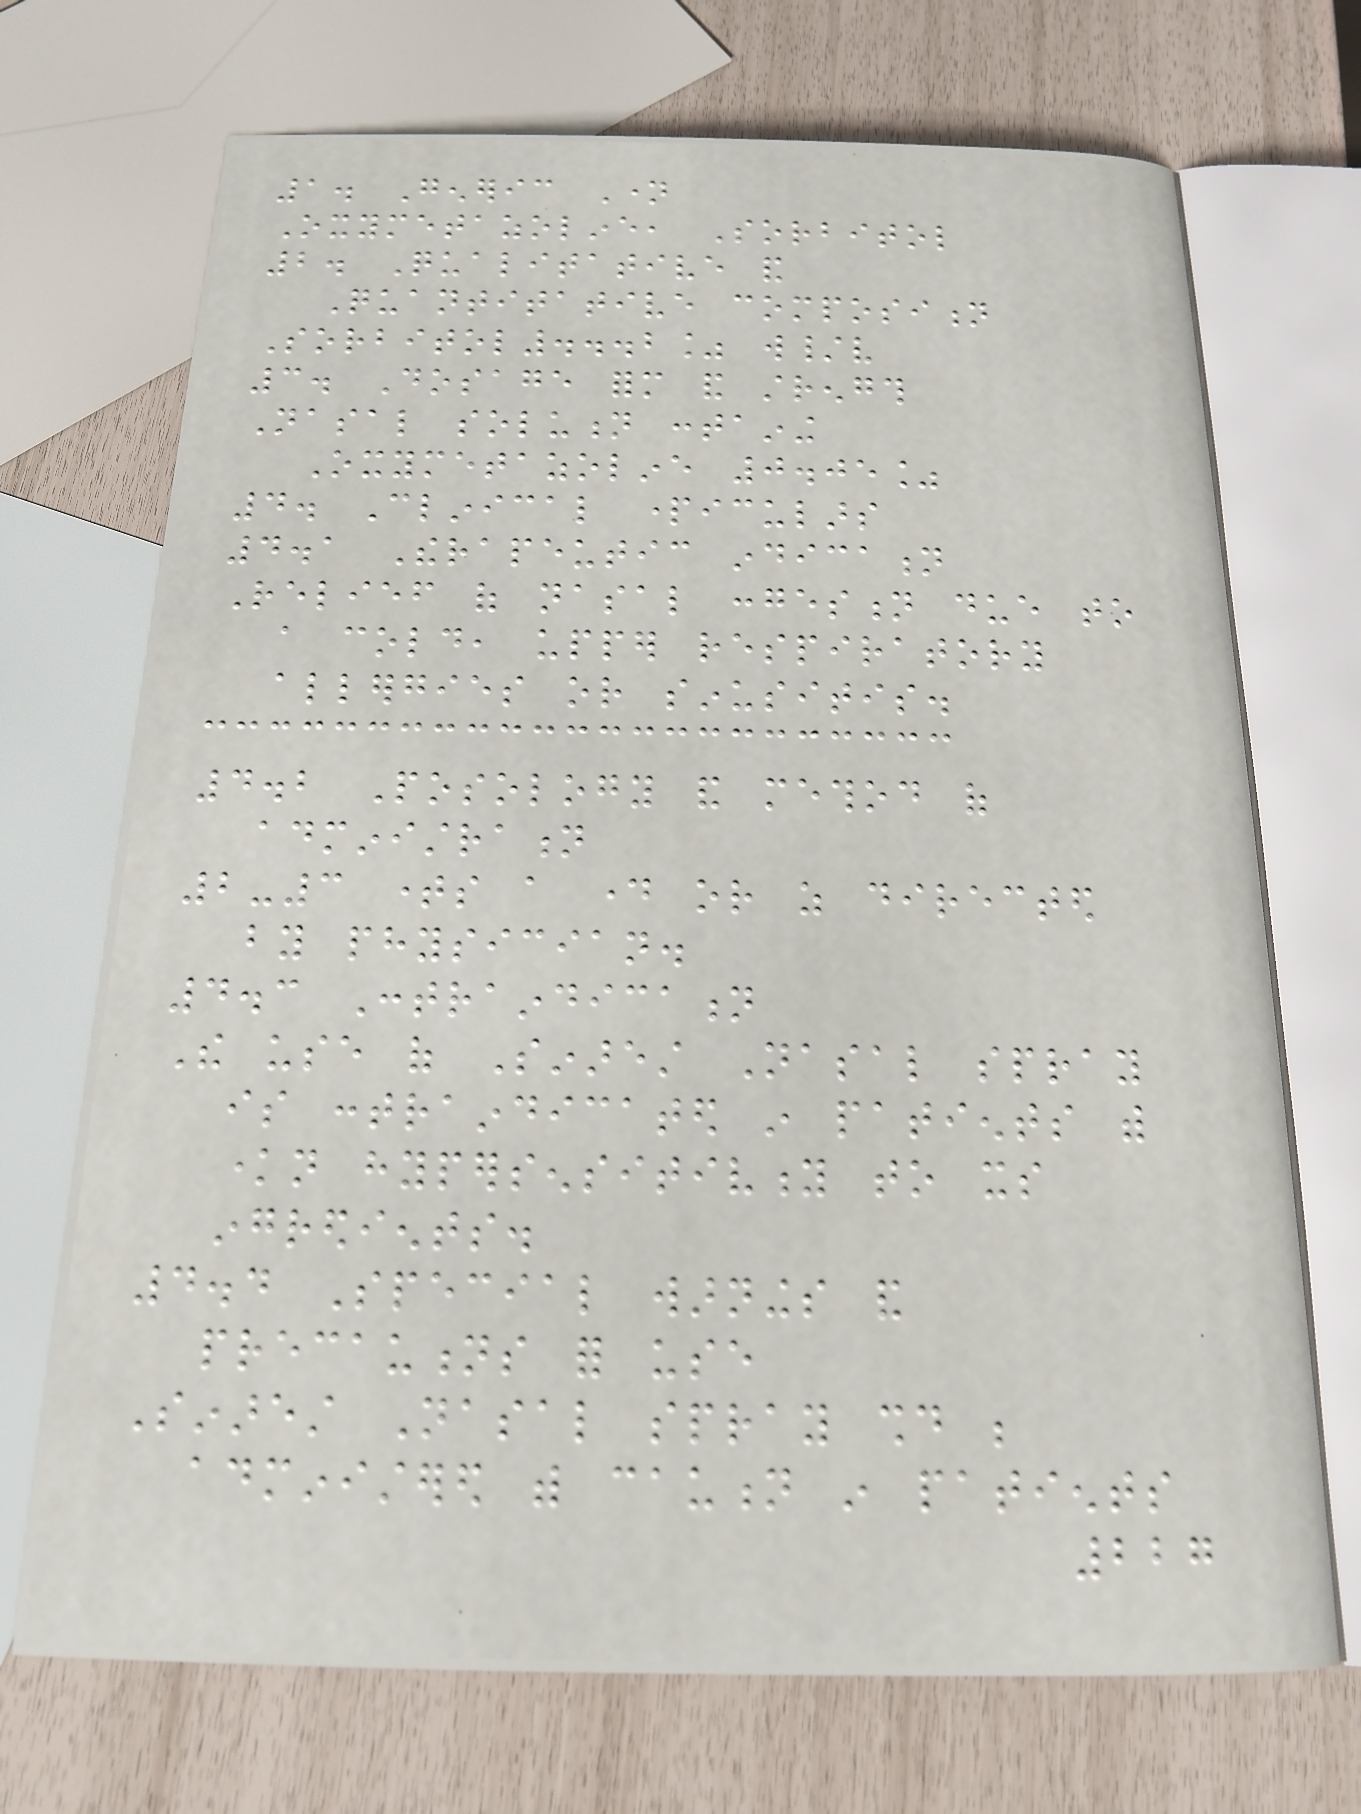1. Generic Name
Oxymetazoline, Sorbitol
2. Qualitative and
Quantitative composition
Sorbitol...2% w/v
3. Dosage form and strength
Nasal solution containing
Oxymetazoline 0.05%
4. Clinical particulars
4.1 Therapeutic indication
Relief of nasal congestion due to
a cold, upper respiratory
allergies or sinusitis.
4.2 Posology and method of
administration
2-3 times a day or as directed
by physician.
4.3 Contraindication
The use of Sinarest Nasal spray
is contraindicated in patients with
known hypersensitivity to its
ingredients.
4.4 Special warnings and
precautions for use
Sinarest Nasal spray should be
administered with caution in patients
227
